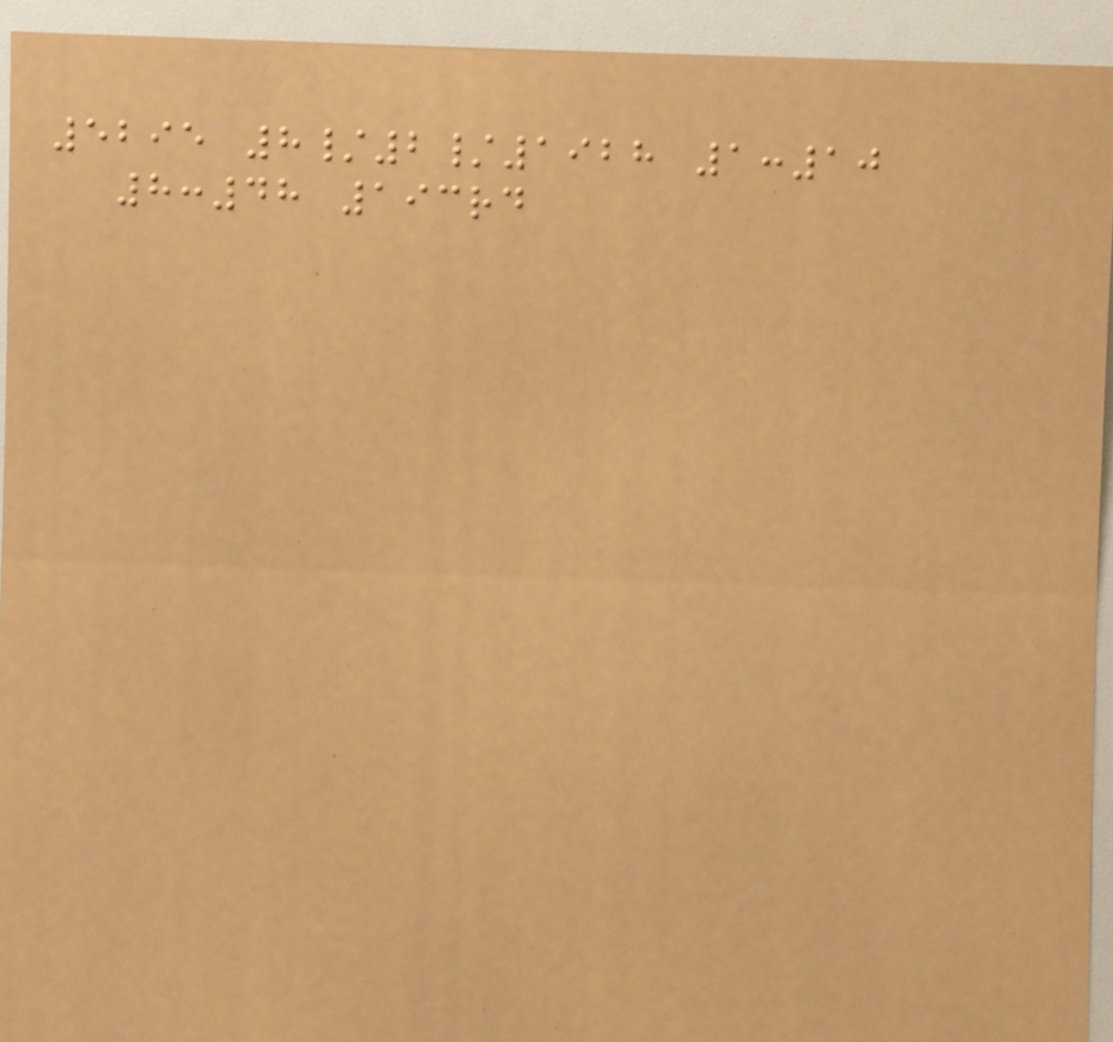5295 8/2/1928 1:10
8:48 193rd
